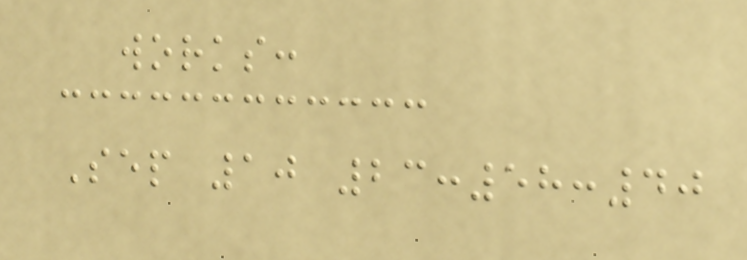works:
Sep 10 23:58:40
